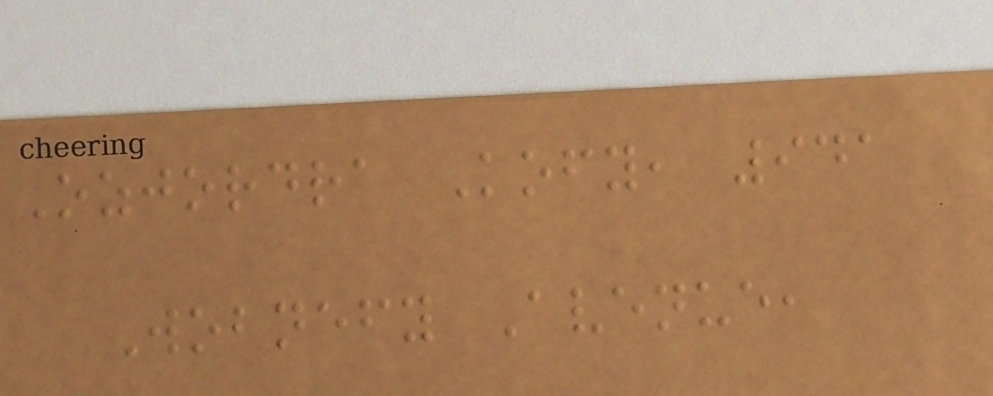Ozjordra Kofy, 941
Wobnefy Avenue,
